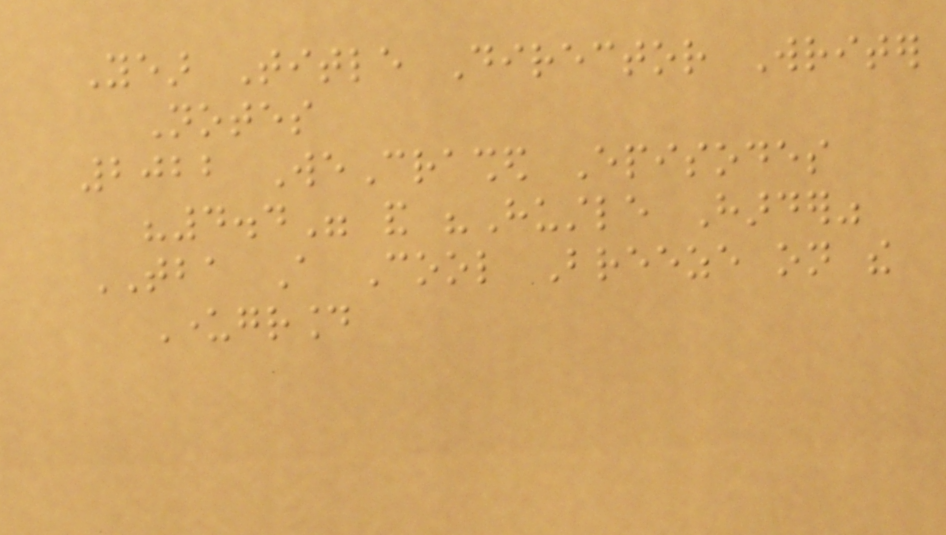Year Title Director Writer
Notes
2022 WeCrashed Episodes
"4.4" and "Hustle Harder"
TBA A Cool Breeze on the
Underground
